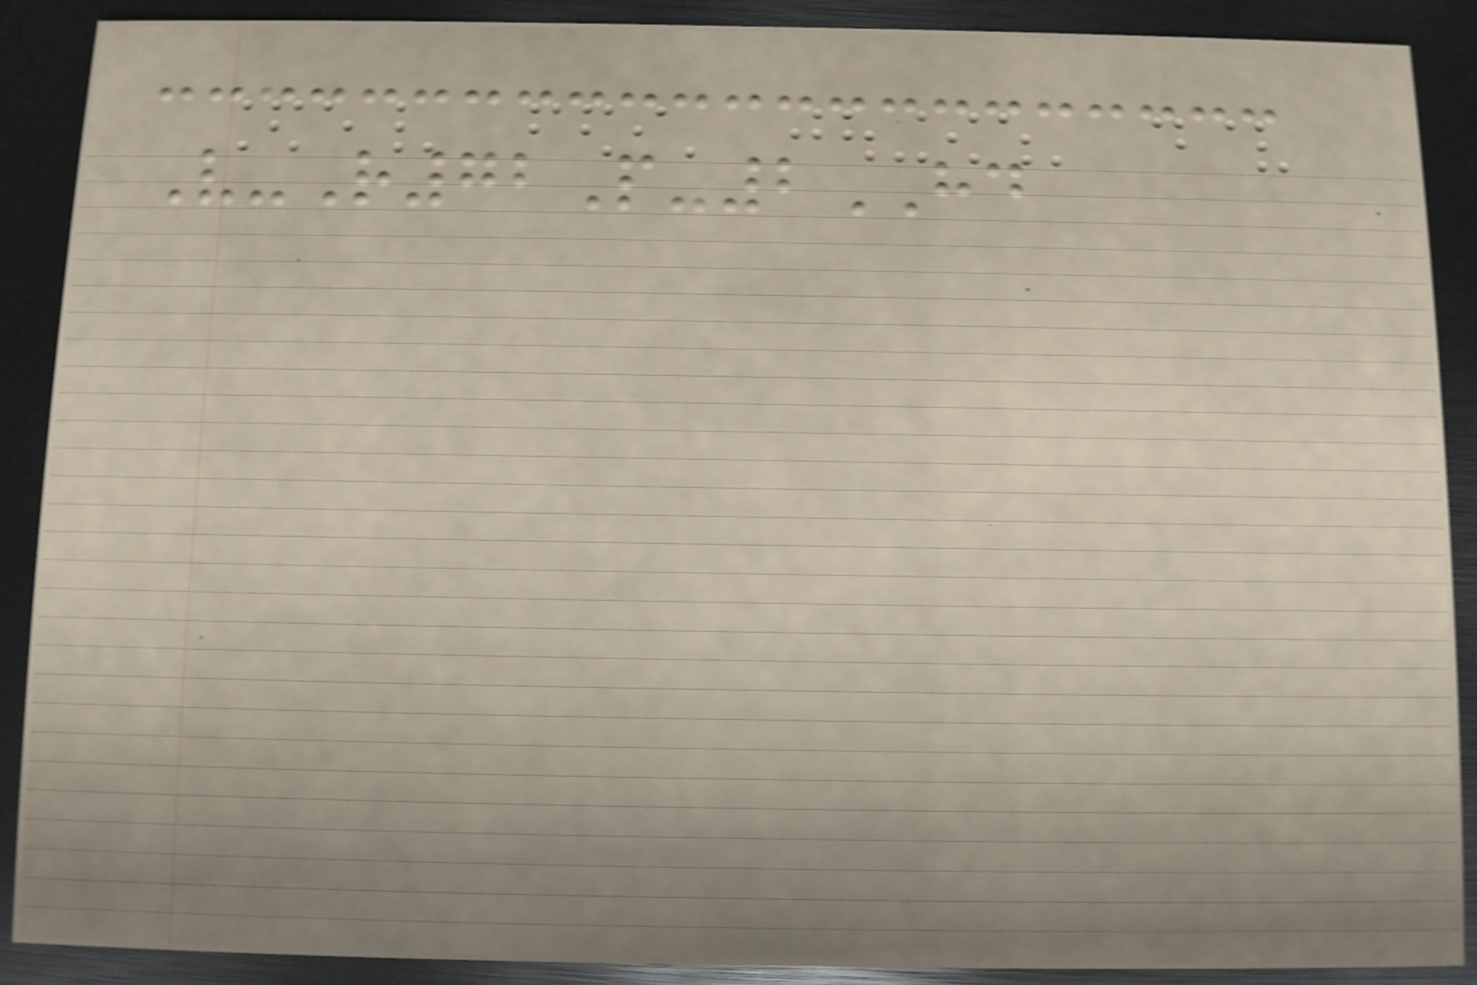V-R72P-2HD
